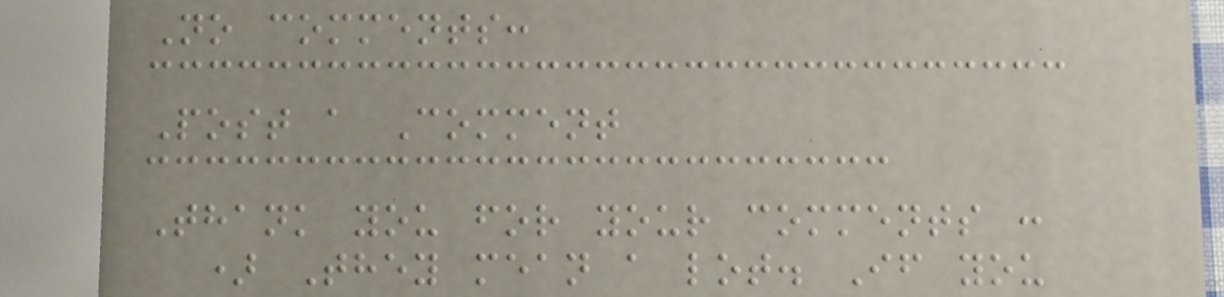No comments:
Post a Comment
Thank you for your comments :
) They mean a lot. If you
